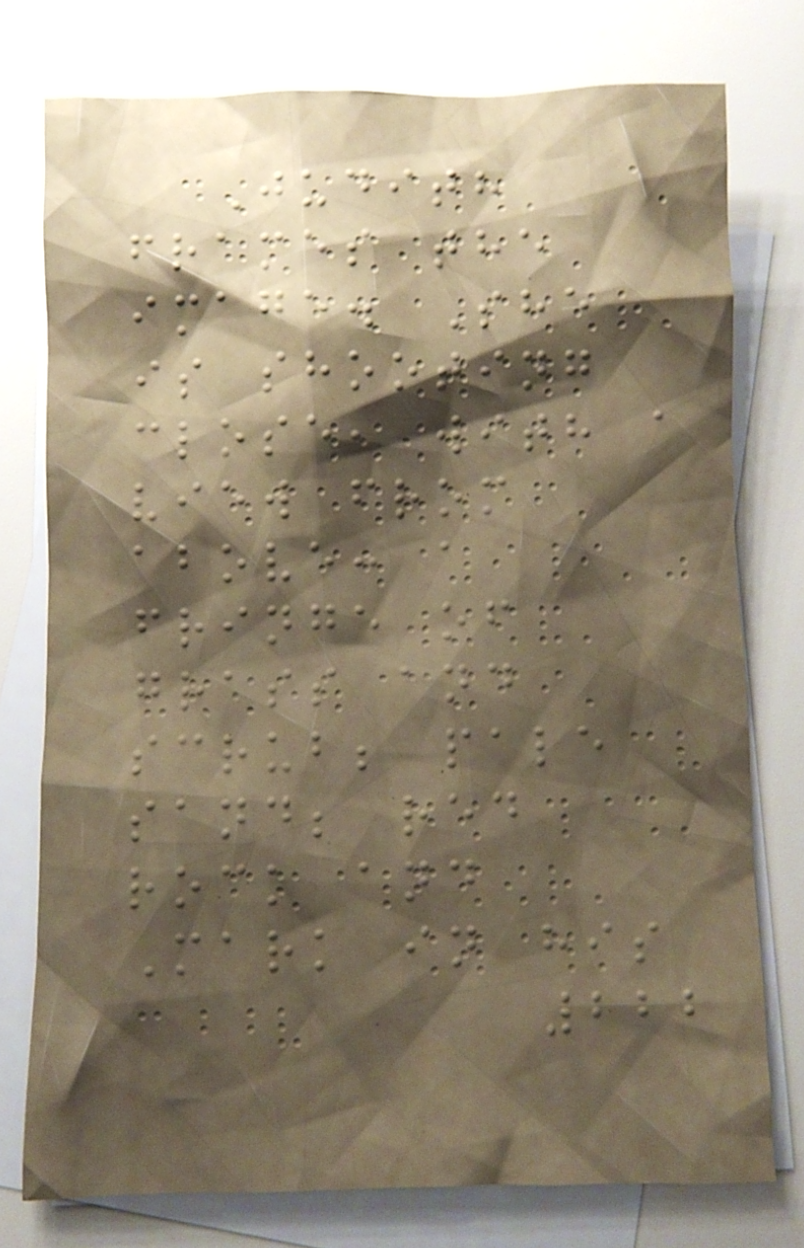Judith
frames the
image. She
is shooting
close, with a
view from
above: a
fringe of
grass and
scrub; pale
sand; red
rock and
Mark in his
222
